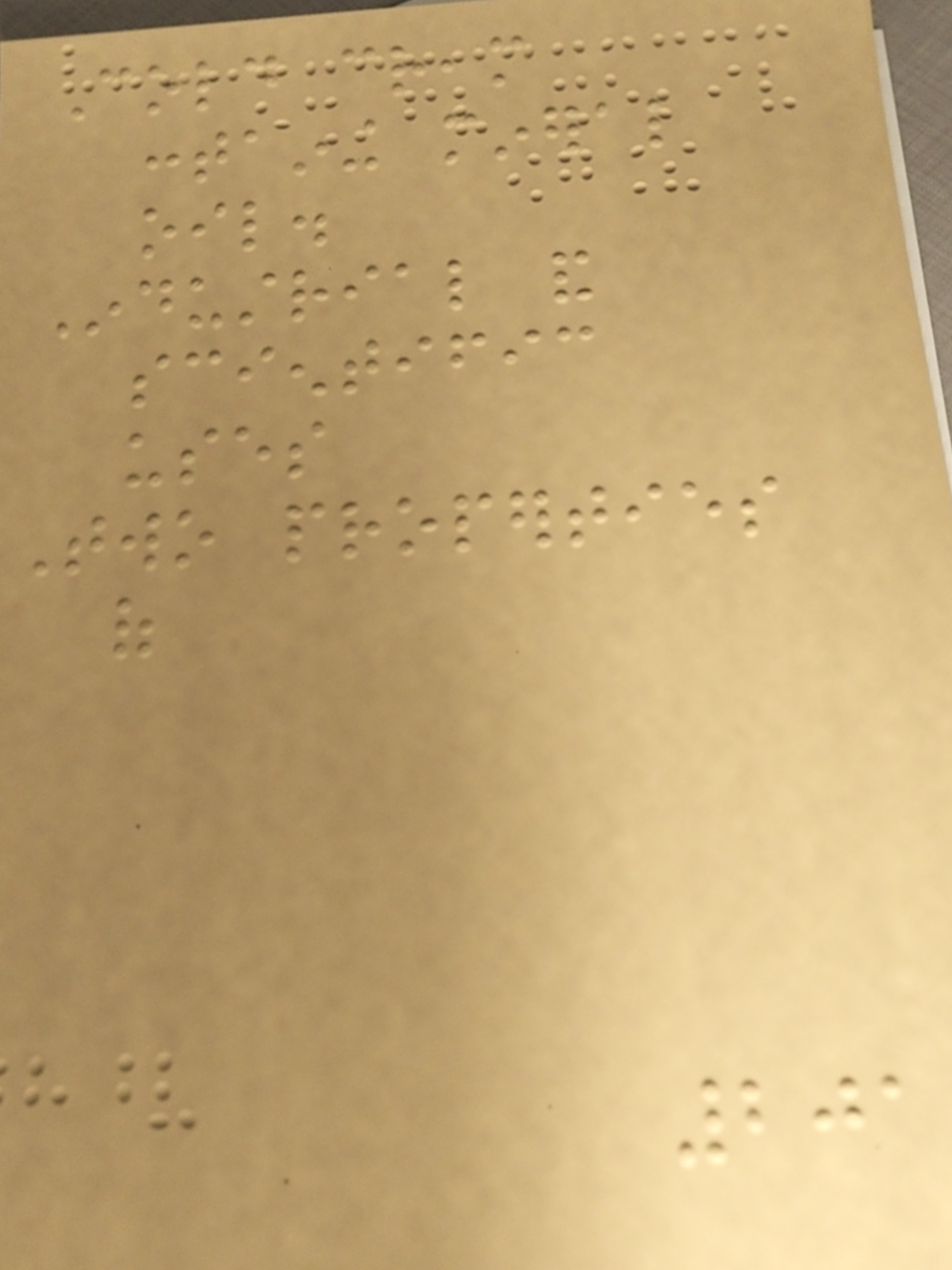Cold cream
containing mineral
oil.
Industrial and
scientific
uses
Two properties
of
201
